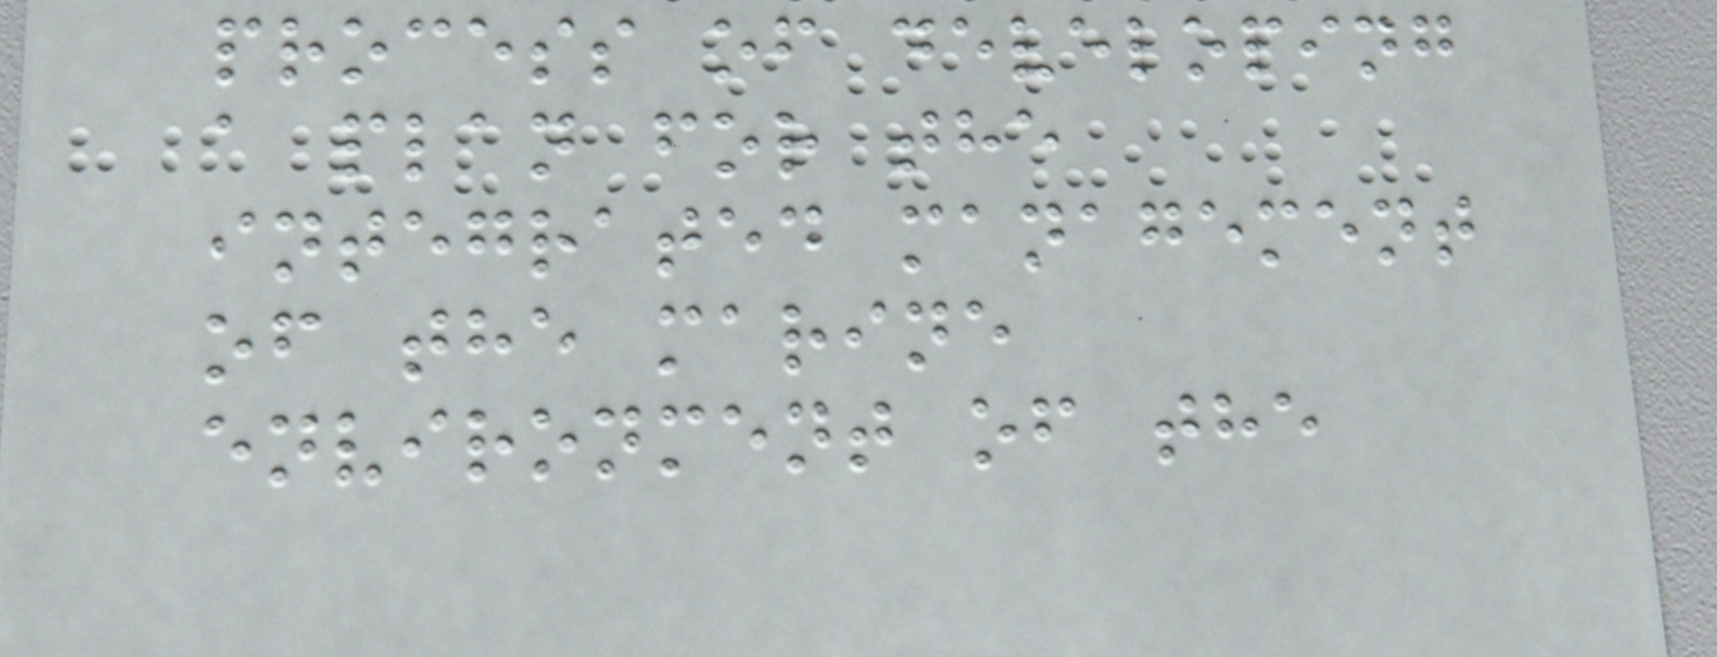process of developing
a plan for the
integrated management
of the marine
environment of the
